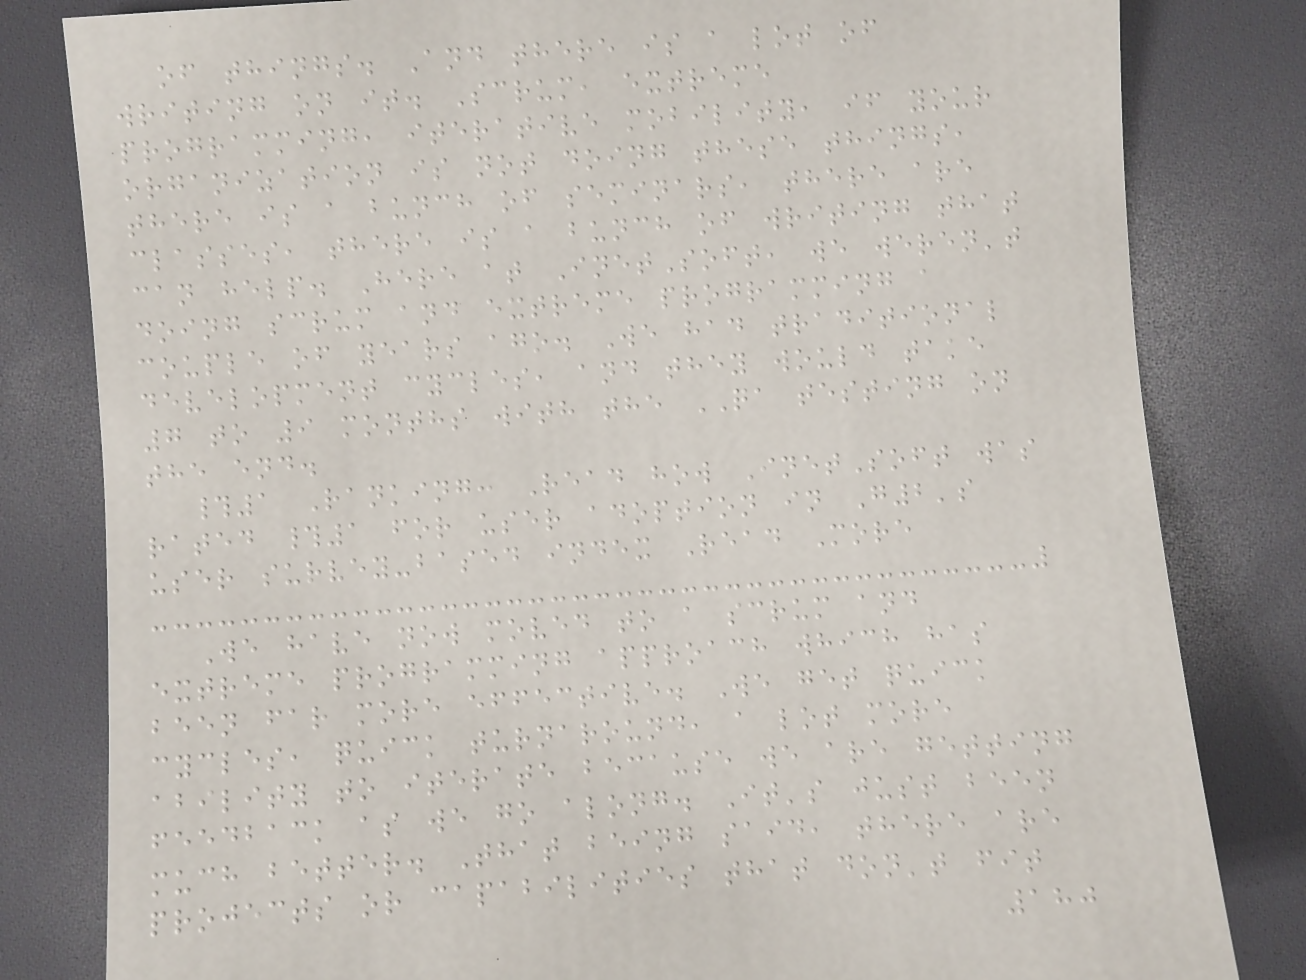of things. And there is a lot of
writing on it. Scrum, extreme
programming, iterative mobility, if your
organization is not doing these things,
there is a bunch of seminars, there are
classes, there is a bunch of writing that
can help. Here at InetSoft, we weren't
doing scrum and extreme programming a
couple of years ago. We had traditional
development cycles, and they would take
7 to 9 months with the QA testing on
the end.
#1 Ranking: Read how InetSoft was
rated #1 for user adoption in G2's
user survey-based index Read More
We have now moved to a scrum and
extreme programming approach which has
been far more effective. We get quick
cycles, quick turnaround, a lot more
ability to iterate because we are getting
feedback as we go along. It's just been
much better. That being said, there are
projects or capabilities that don't fit
180
